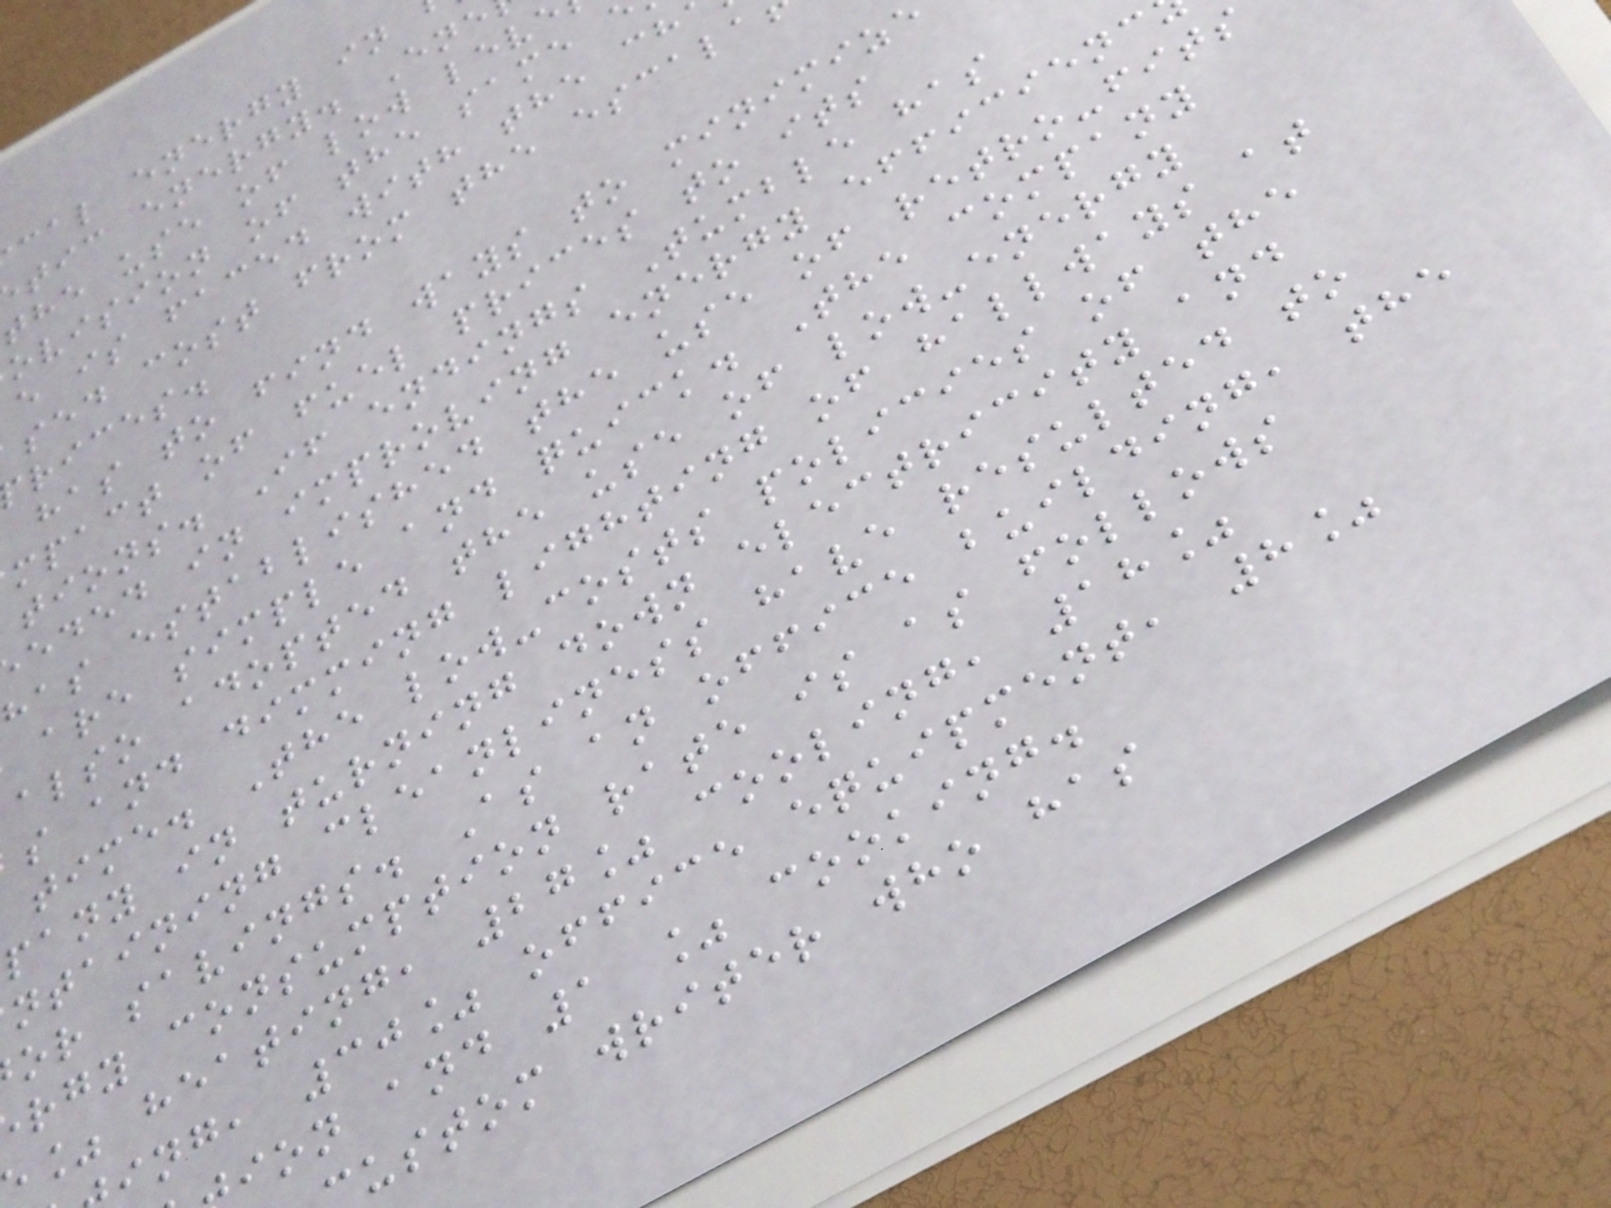cal energy in
tic energy. Ene
the use of low lev
ovision of the same
e is faced with the ch
sed cost from the escala
rices.
has to find ways to minimize
mpact of fuel prices to its
tions. If endings Tumble has
eded in improving energy efficienc
has established the use of retro-fits
are simple and quick. The company
also adopted the use of low-energy
s and dimming lighting of hallways at
time. The low-costs policies of the
pany in turning down electricity and
ntaining cleanliness have resulted to
or savings. As an office building, the
rgy consumption rate is as follows
% heating, 27% cooling, 18%
ing, 30% office equipment, 8%
ion and 1 % cooking.
ustom writer who has
